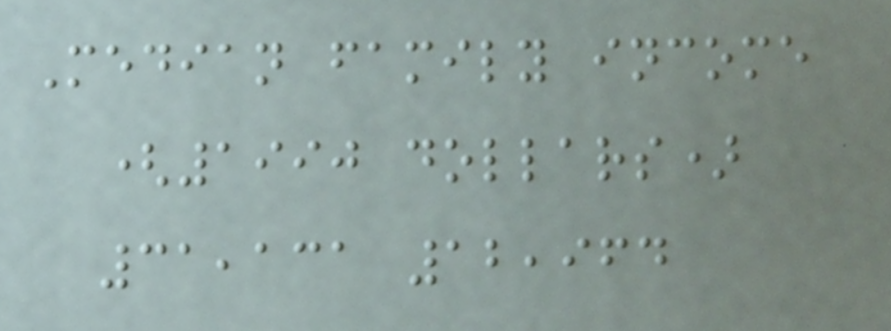Median family income
(1990 dollars)
31,131 12,964
